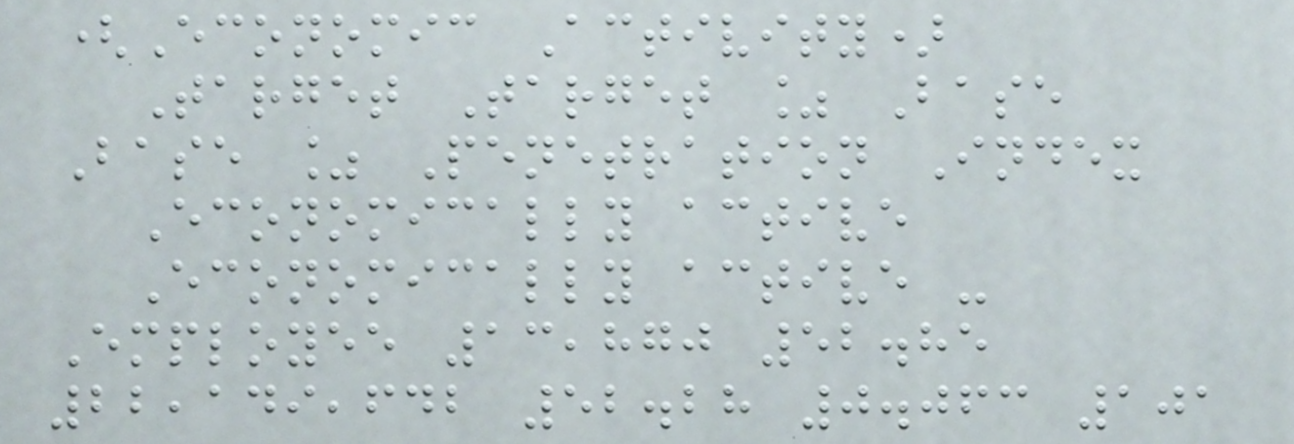(Economic Activity)
Target Target % Base
Base % Penetration Index
Economically active
Economically active -
Employee 13,870 52.85
22,149,642 52.28 0.063 101
